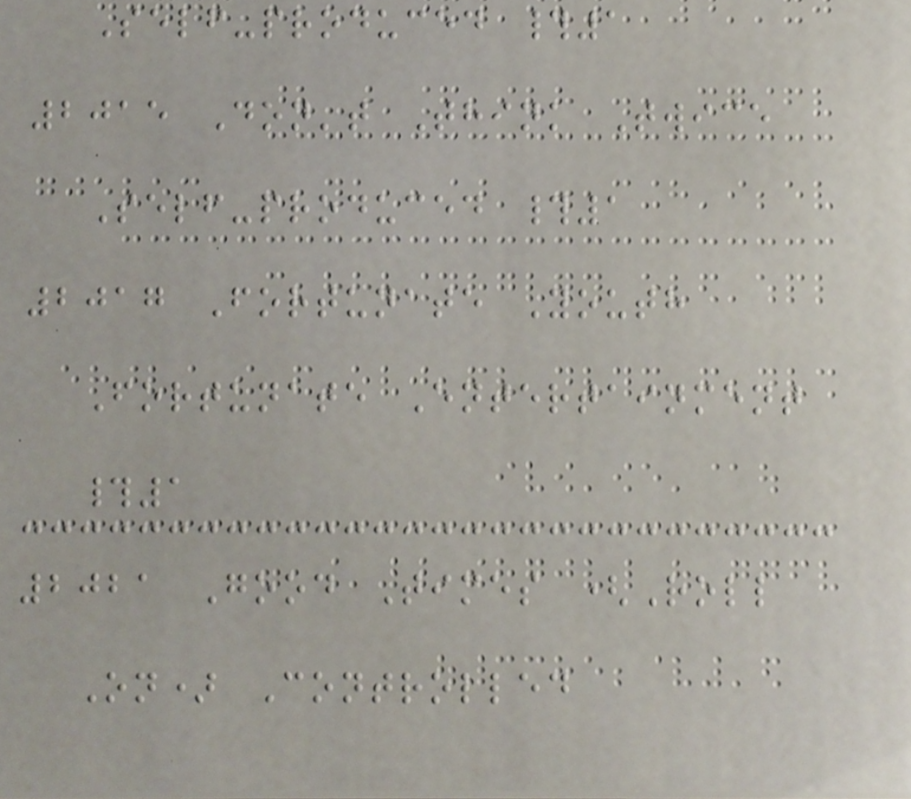Self-produced #1
2015 Don't Think Twice
Self-produced #1
2017 Fortunate Youth
Fortunate Entertainment
#1
2021 Good Times (Roll
On) Controlled
